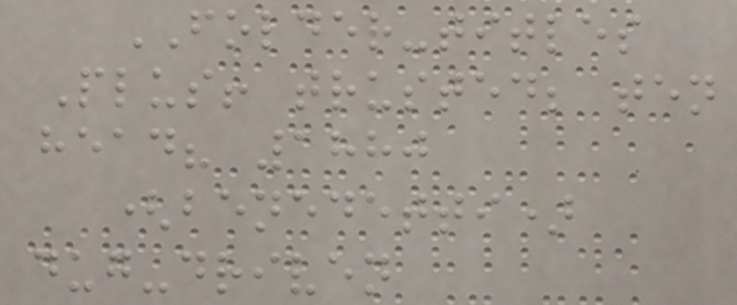FOLDER-titles
Plus! trusted; ten
head? 1880
(benedetti)
dug-driven
